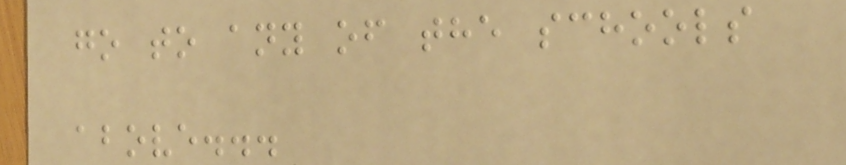go to any of the schools
above...
